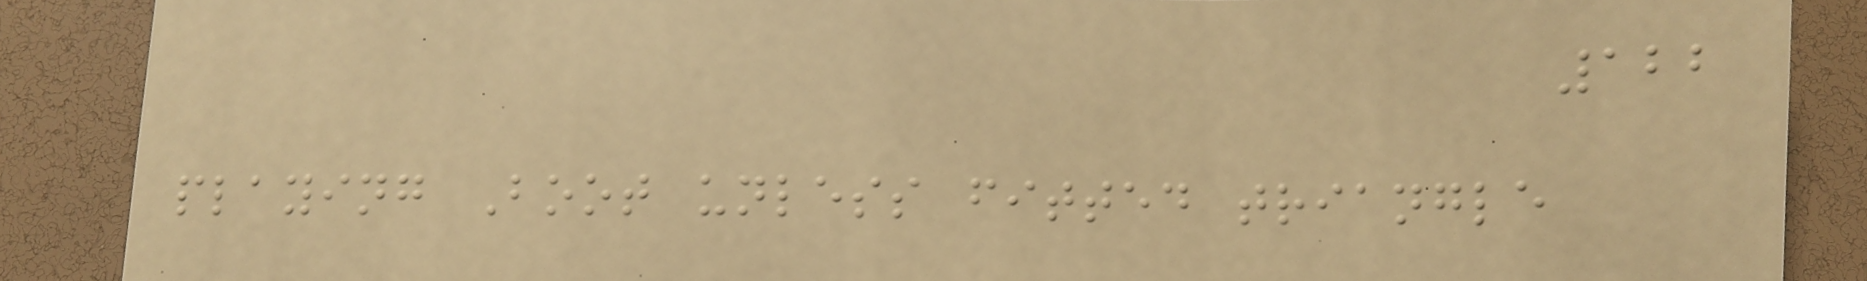122
playing Boot unless fitted triangle
